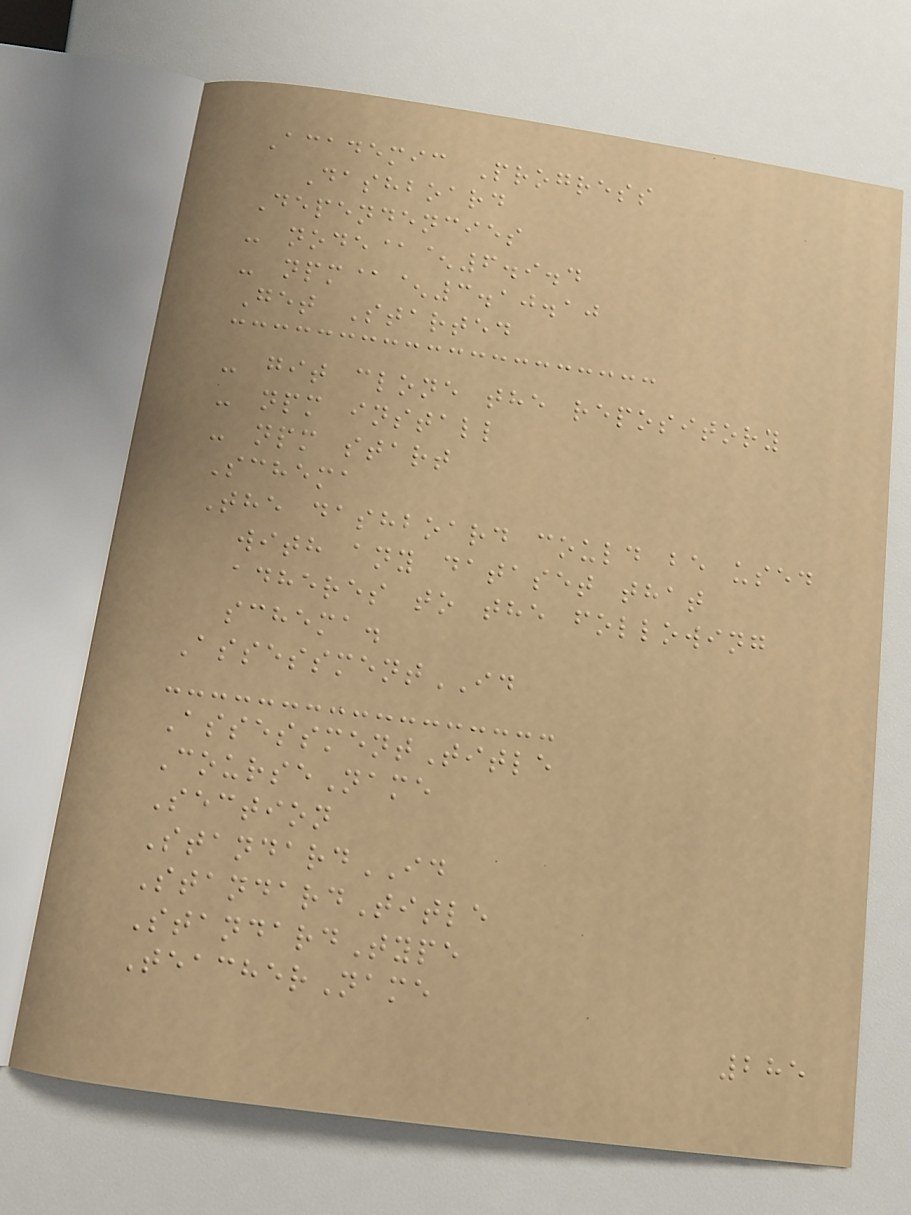Academic Progress
Dashboard
Dependencies
- node@^6.9.4
- npm@^3.10.10
Get Started
- git clone the repository
- npm install
- npm start
Schema
The dashboard could be used
with any dataset that
adheres to the following
schema.
AssessmentID
AssessmentTitle
CourseName
Section
StandardID
StandardTitle
StandardType
TeacherName
285
